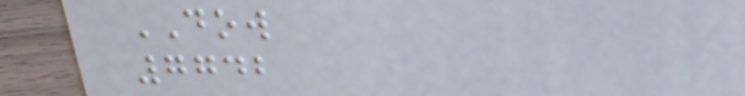DOW
7742
